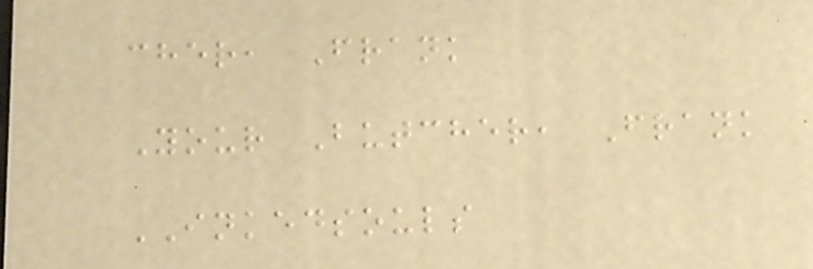cher, Frank
Your Butcher, Frank
INKEDSOULS
